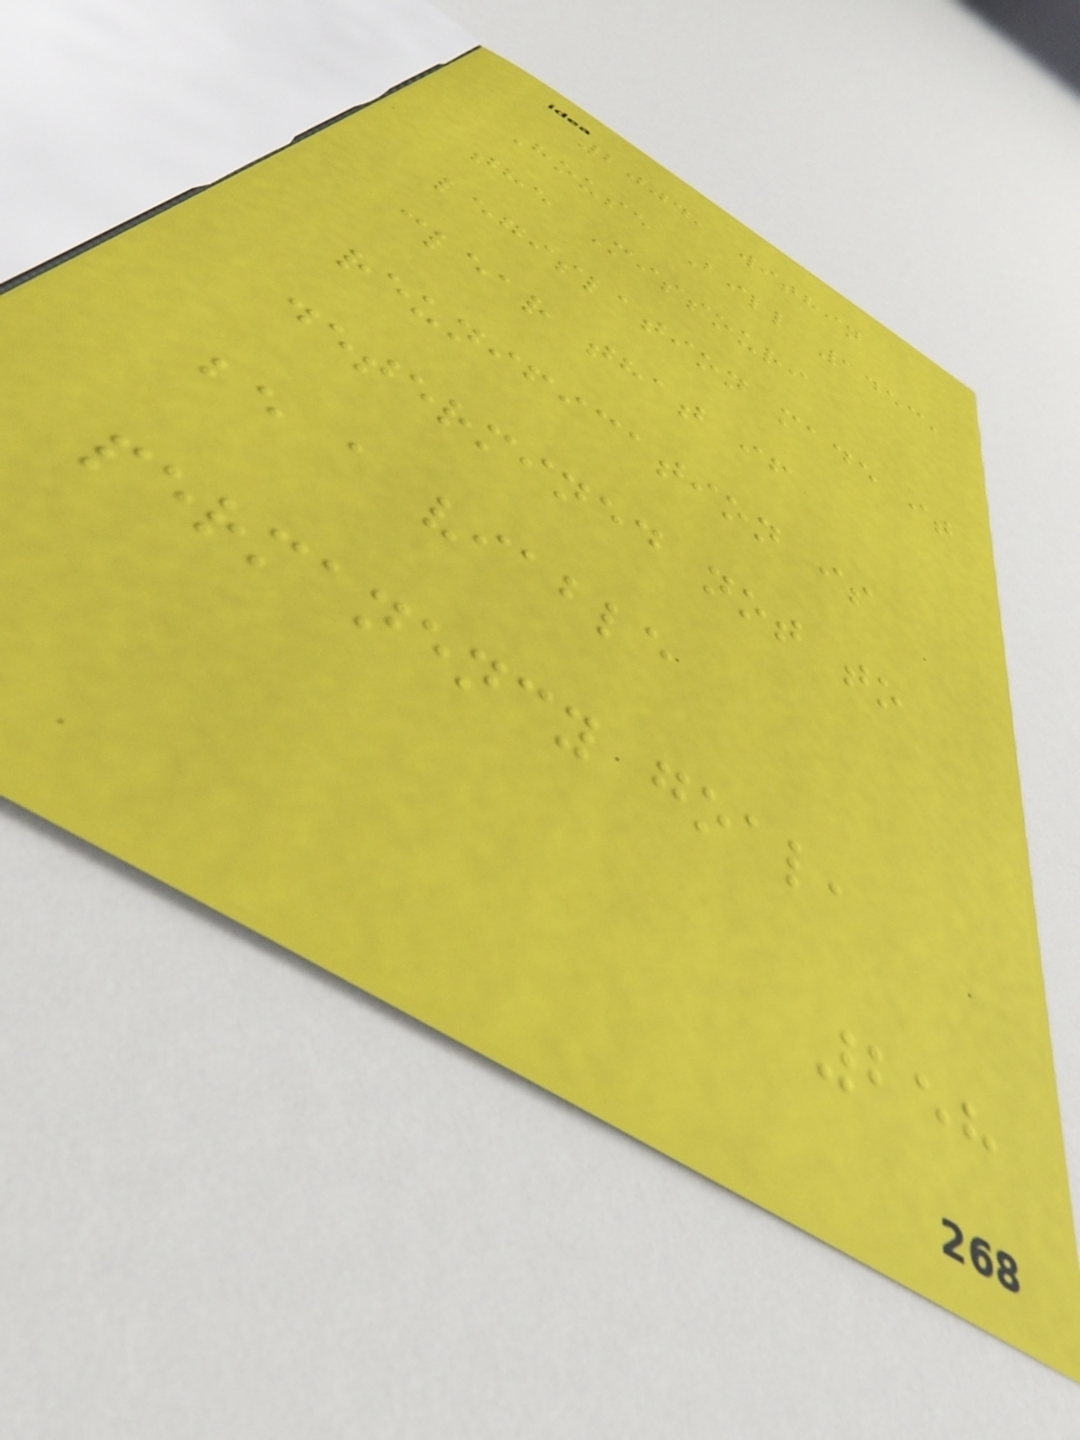2004, within
House Bill 1453,
the Missouri
legislation made it
clear that if
reunification is
determined not to
be a viable
permanency goal,
258
